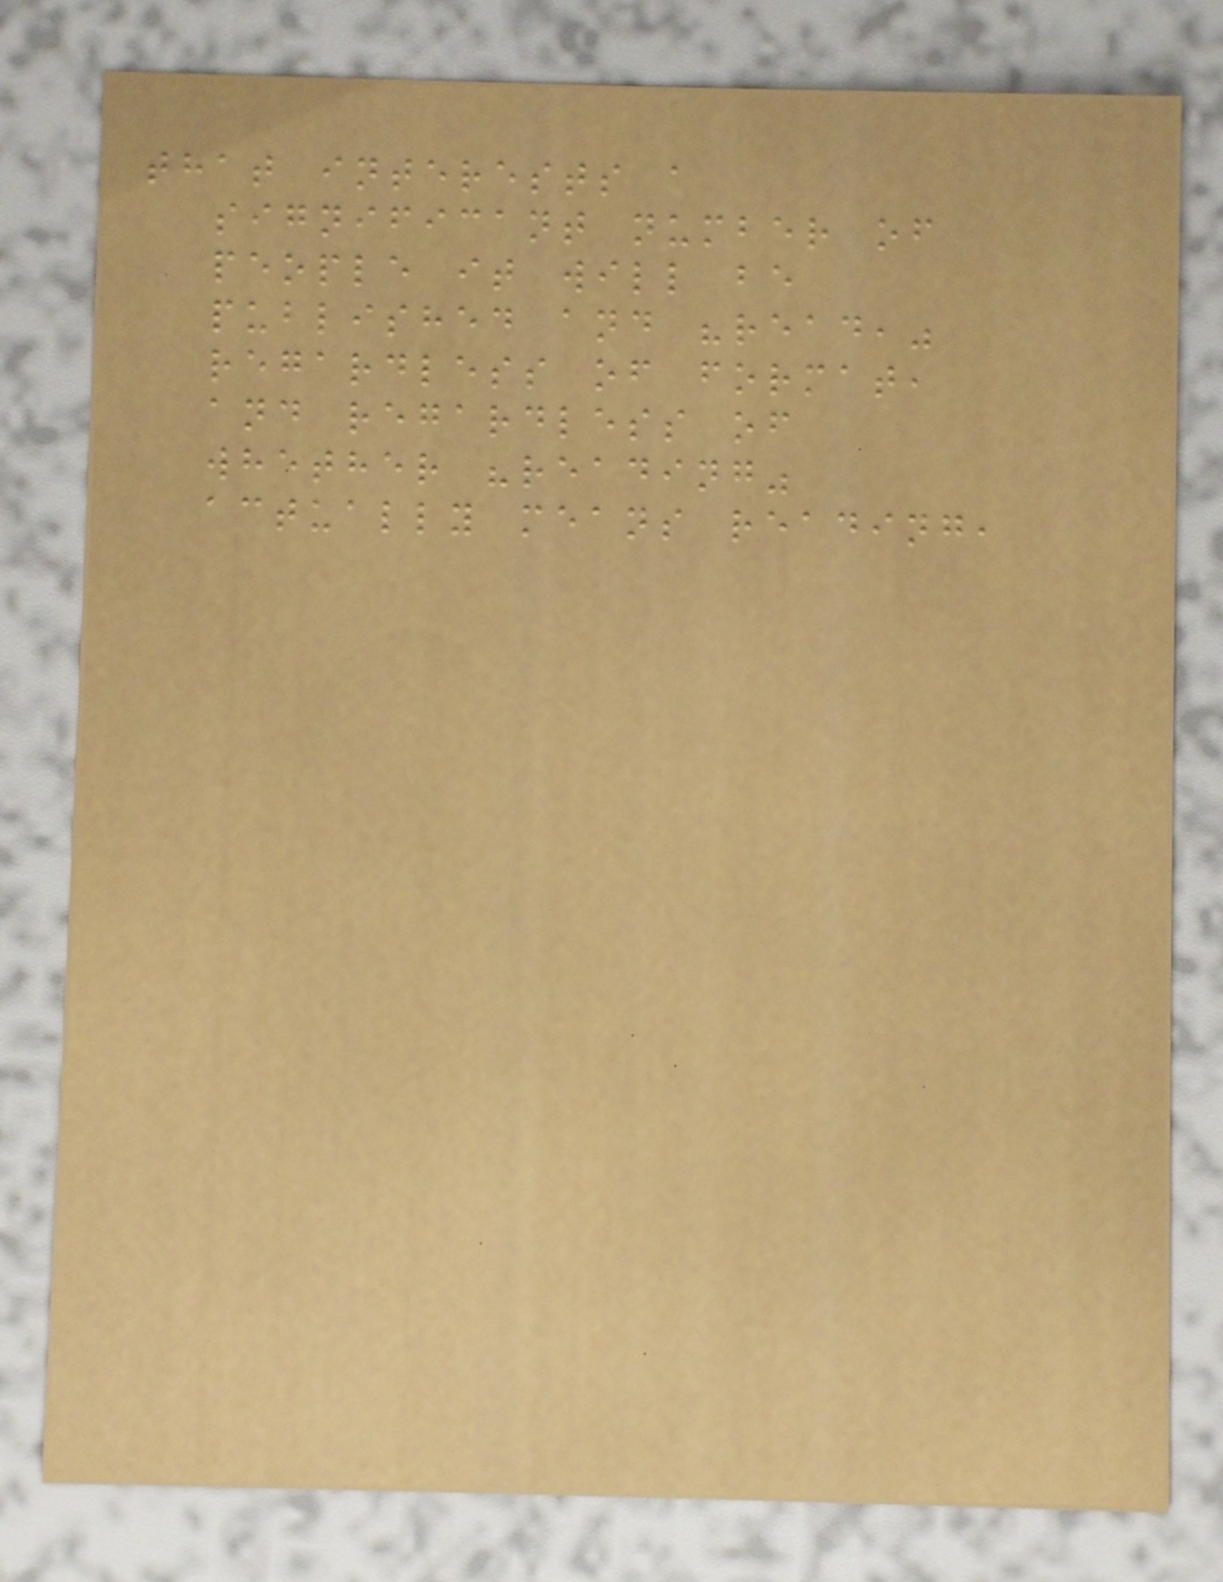that interests a
significant number of
people it will be
published and "read,"
regardless of format,
and regardless of
whether "reading"
actually means reading,
